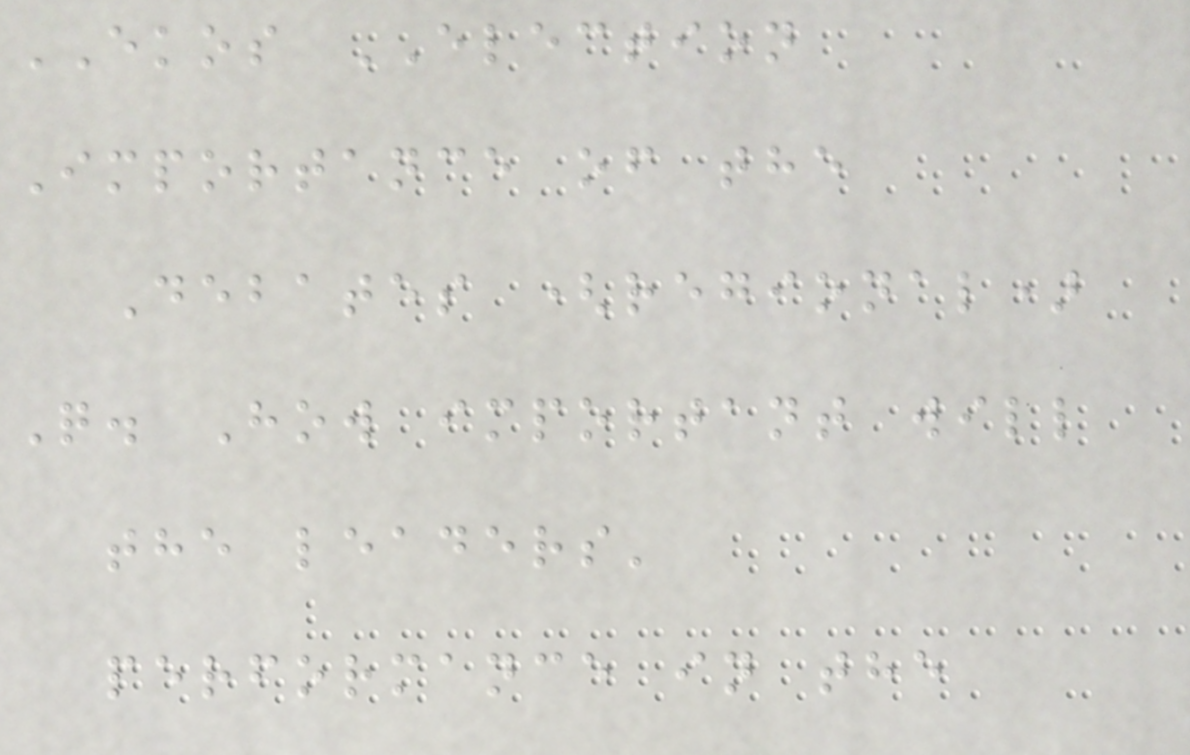EKOS ELECTION
Importance of the
Debates (regional)
Q. How important will
the leaders'
performance in the
